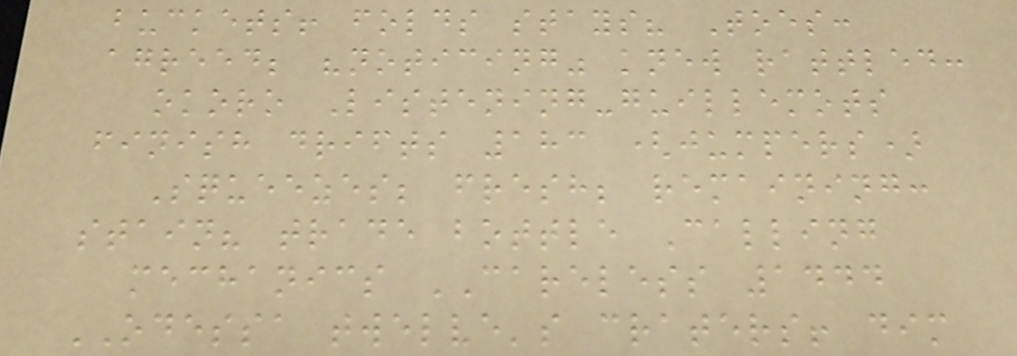buckets! folds stays? Toes:
agreed; "noticing" knew rattled:
okoro Listening-guillemots
finish drifts 183 (jumpers)
Squeezes; fresh; remaining:
stain? trade bottle Calling
mechanics CARELESS 1444
ODESSA twelve's craters! dim
